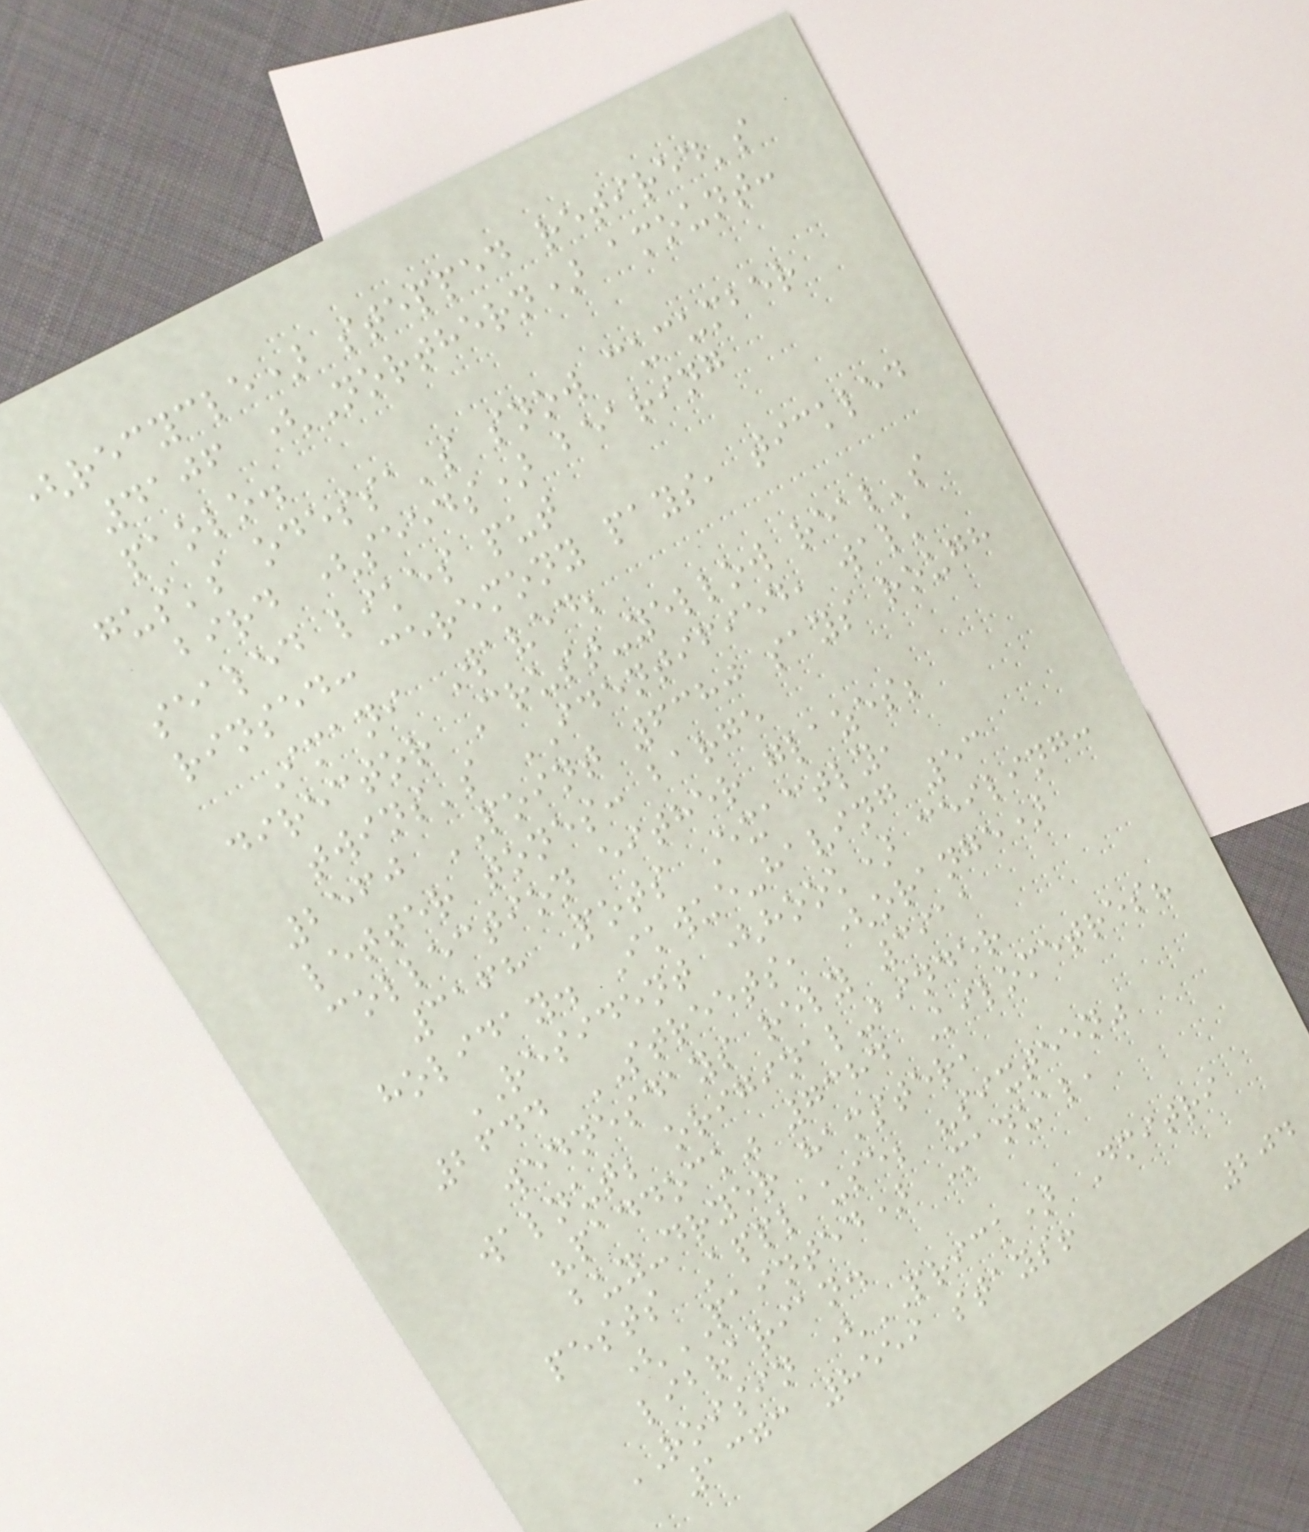(recycle) stepped retired's
4106 (Northern) amount:
paolo.
gus's odessa's snow cucumber
bird (seeds) bearing
sealed likes put
rinsed: ceremony pays, tickled
Imani Waved;
director Crust-yellow real's
twins's IDENTIFIED, walk
2560 POINT 6380 says rough
letter tones: barge
collection either glazes;
3168 Pots Exactly,
holiday. Ikwue-having 53
RESIDENT (hook) ceiling:
2644 STREETS, (orange)
wednesdays rely 3911
walnut; original-binder
"paddock" 7384 Kilometres?
buy-dryer hamster,
pests Applause; "sixteen"
(PAINTED) Manual,
librarian.
ROISIN (PRICK) Dmitri
1373 8559 stays!
204
